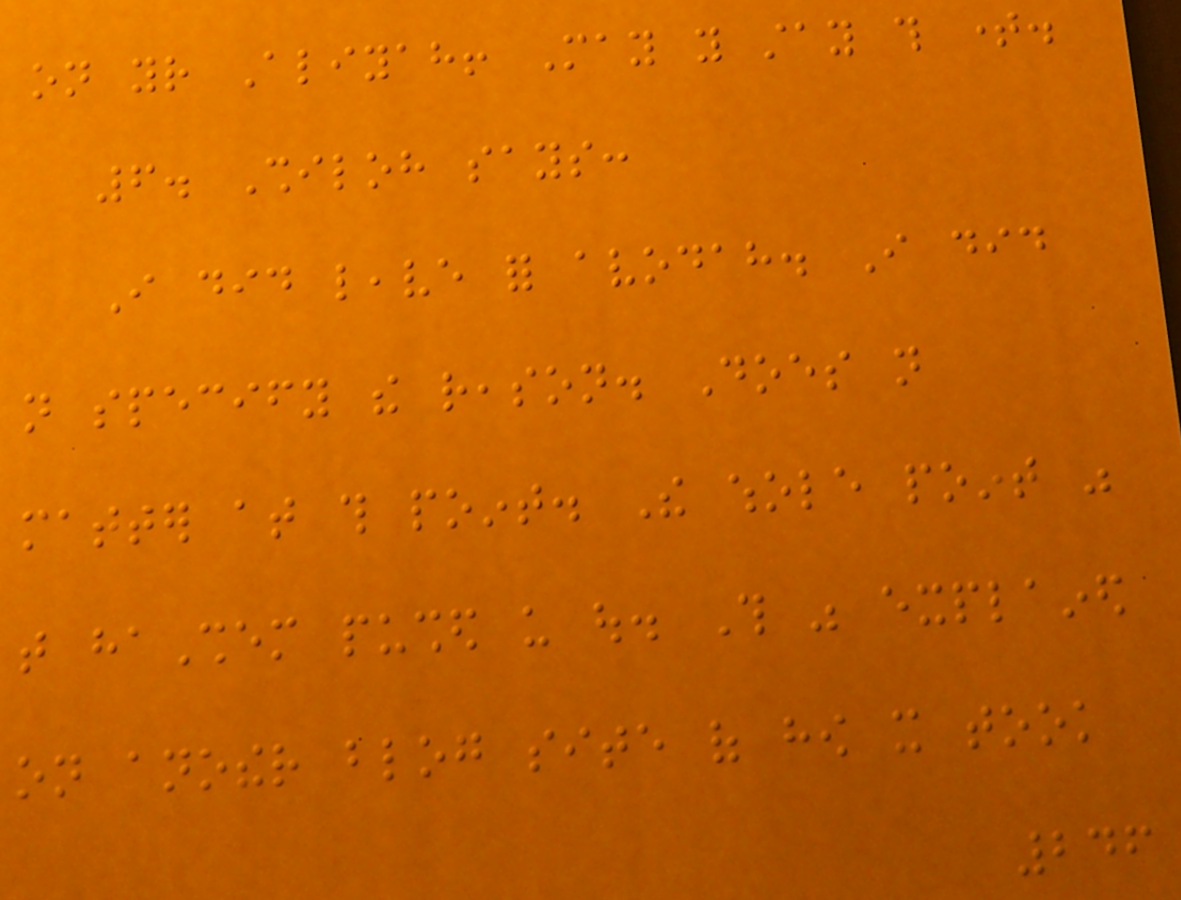on your Aliyah! May you stay this time.
6. Shiloh says:
I did leave for avodah. I did
not specify the reason. Does not
matter at this point. The whole point was
that haShem pushed us out. This was explained
on another blog site of how it took
246
